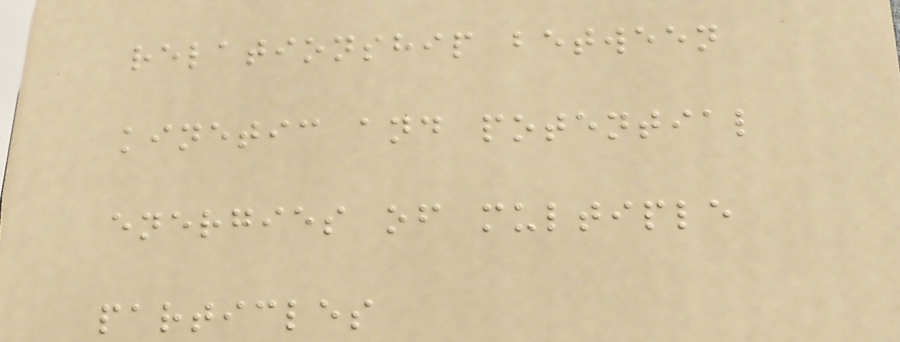relationship between
kinetic and potential
energies of multiple
particles
